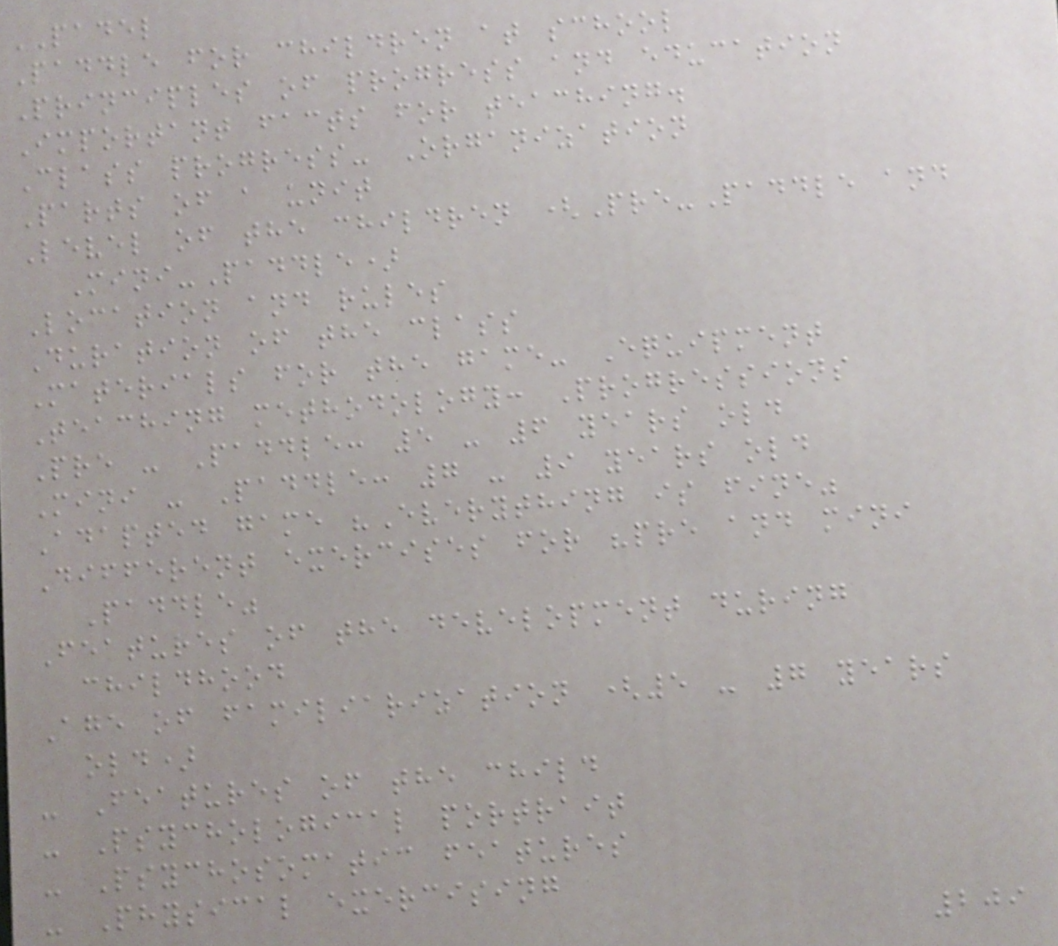PADEL
Paddle for children at school
Principles of progress and education
Important facts for teaching.
Class progress- Organization
Parts of a unit
Level of the children (Pre-Paddle and
Mini-Paddle)
Location and rules
Duration of the class
Materials for the game- Equipment
Teaching methodology: Progressions
Pre - Paddle: 5 - 6 years old
Mini - Paddle: 7 - 9 years old
Adapted game "Everything is fine"
Different exercises for "pre and mini
Paddle"
Features of the development during
childhood
Age of familiarization (5 - 7 years
old)
- Features of the child
- Psychological portrait
- Psychosomatic features
- Physical exercising
209
